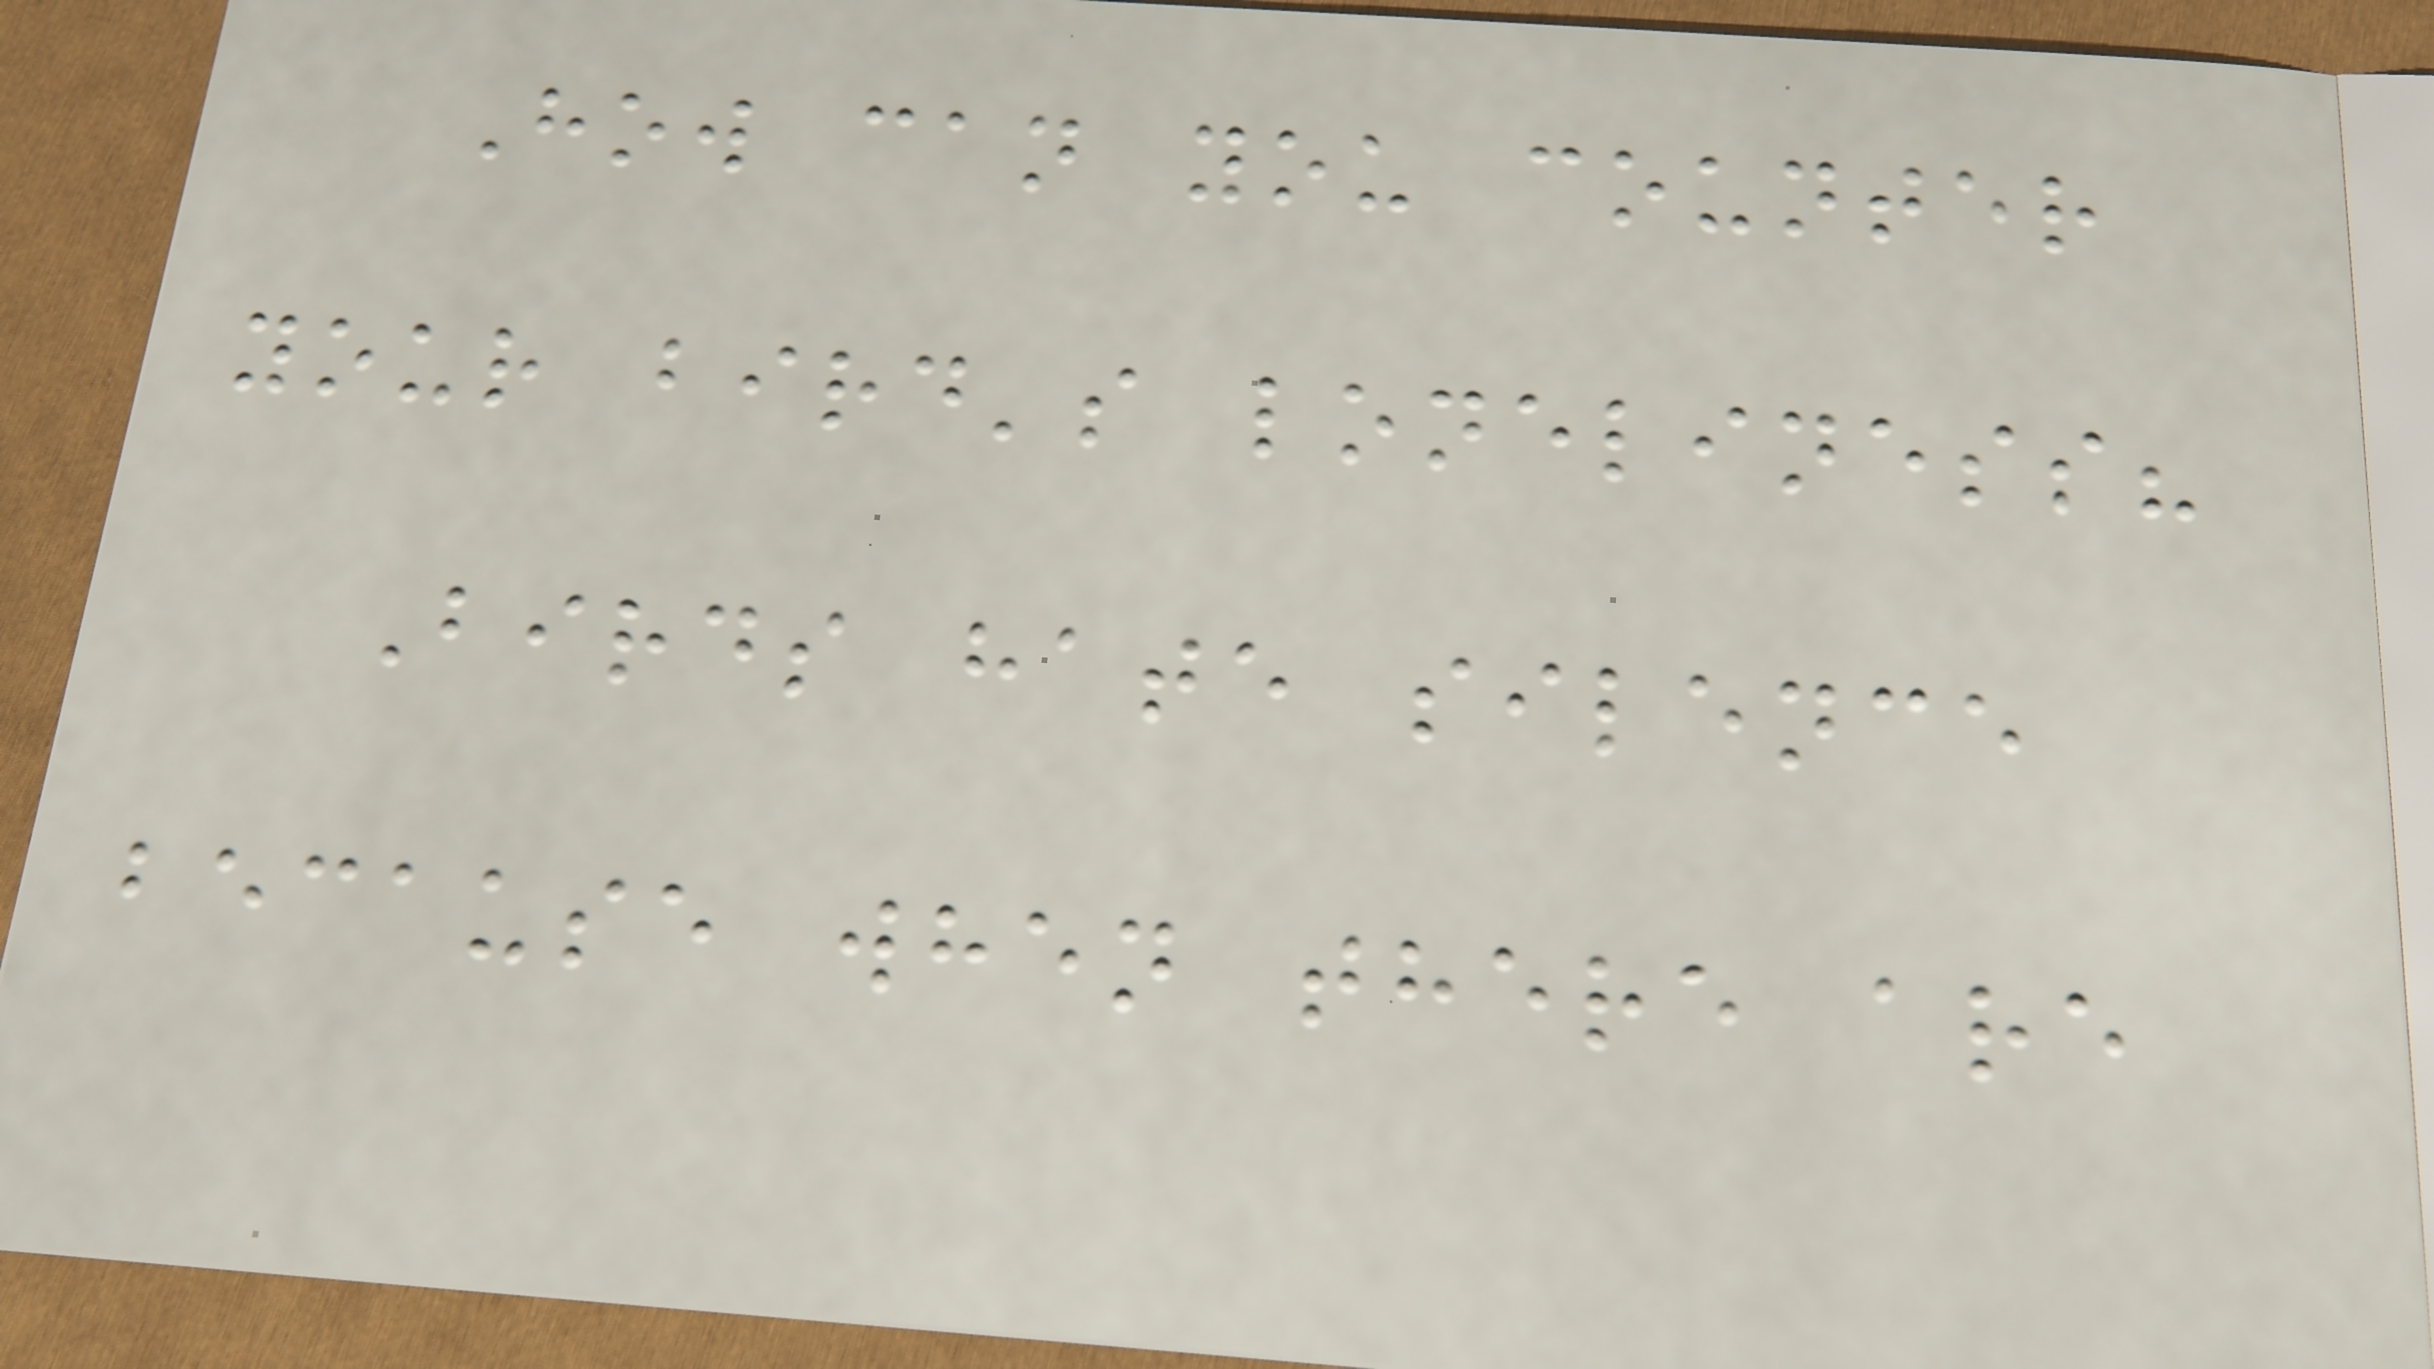How can you counter
your bird's loneliness?
Birds hate silence
because when there are
